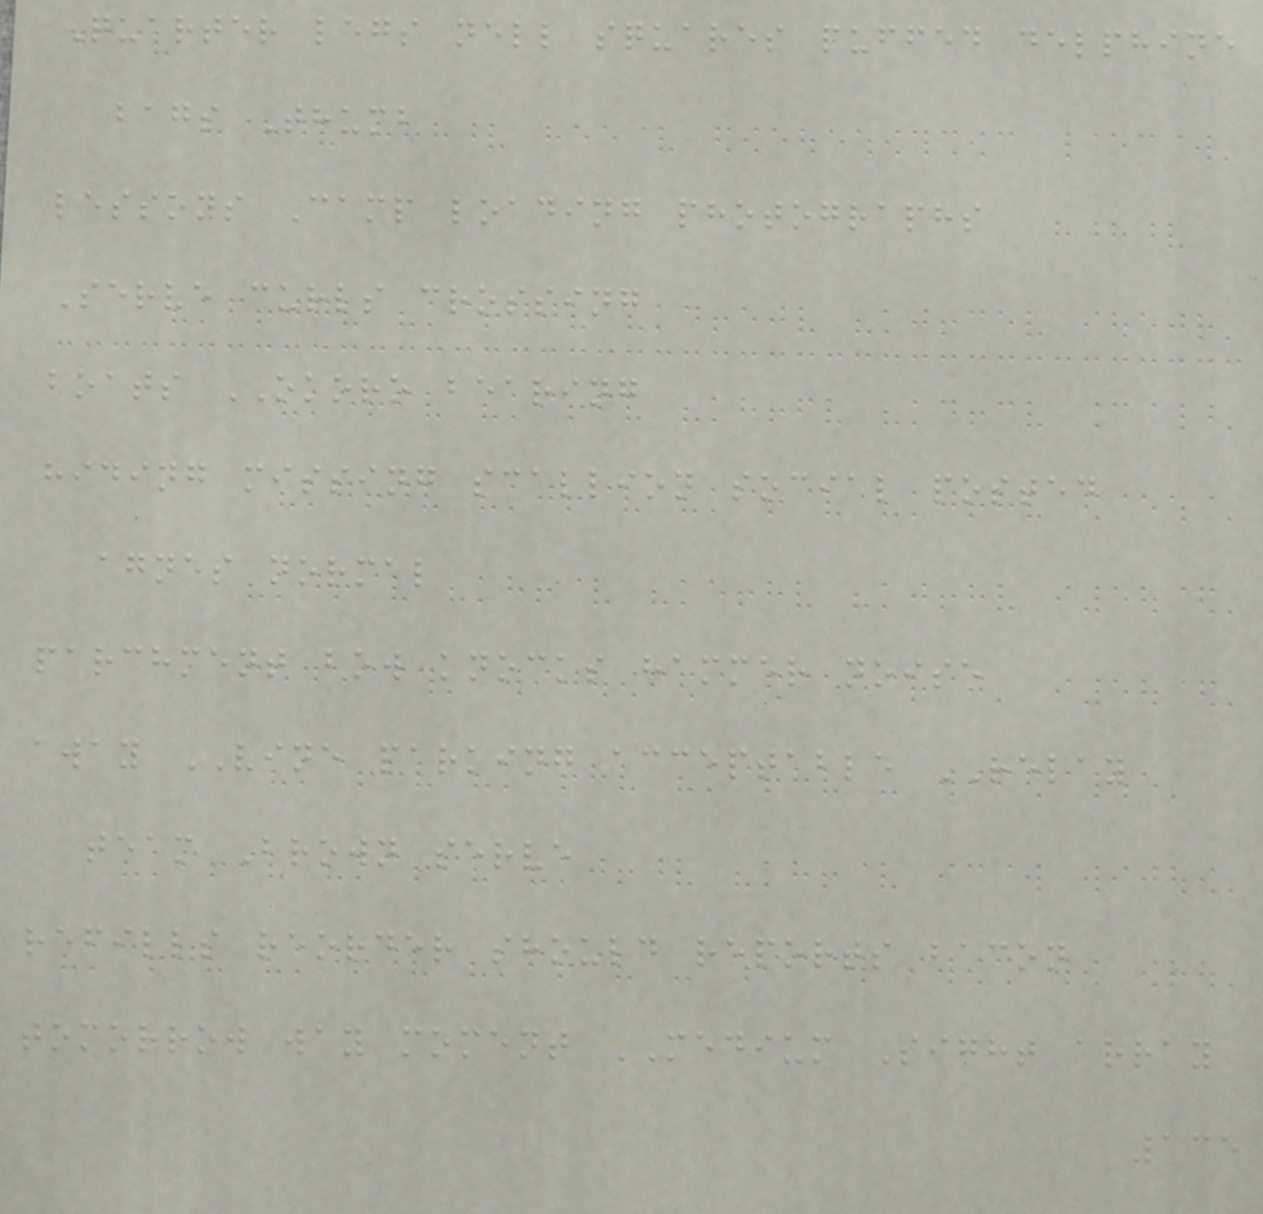Quarter legs nell squares puffed delphine
bags Thumb
lessons Camp loading photographs
Serve curls crossing
boats OKORO bearing
hiding missing scallion social posted
agnes normal
parchment bow knocks hammer noise
away VINE parking acceptable RELAY
team Brown serve
refills reorder should reports bacon
tomorrow way moment MEDIUM Sight array
135
